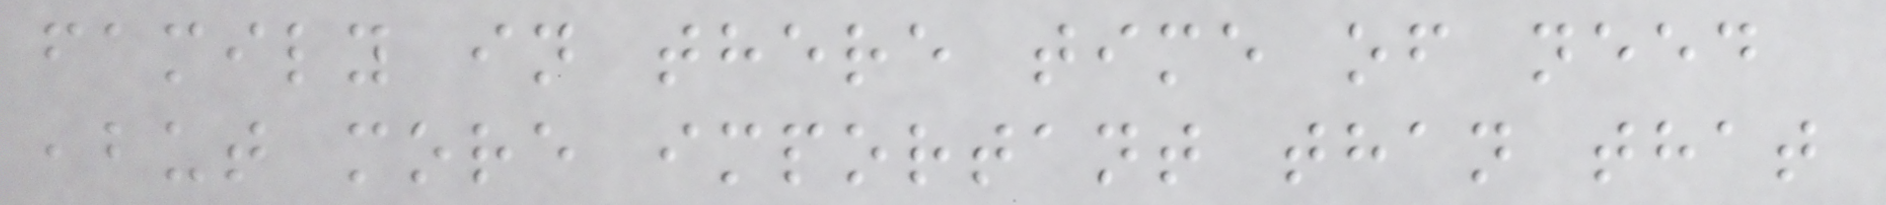family in there time of need
,but more important than that
